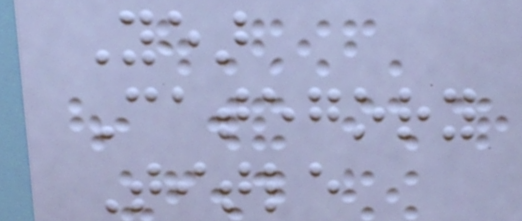Year
Category
Title
